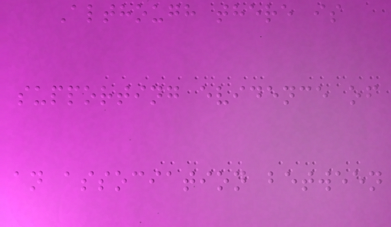Although there is
supporting evidence of
an association between
